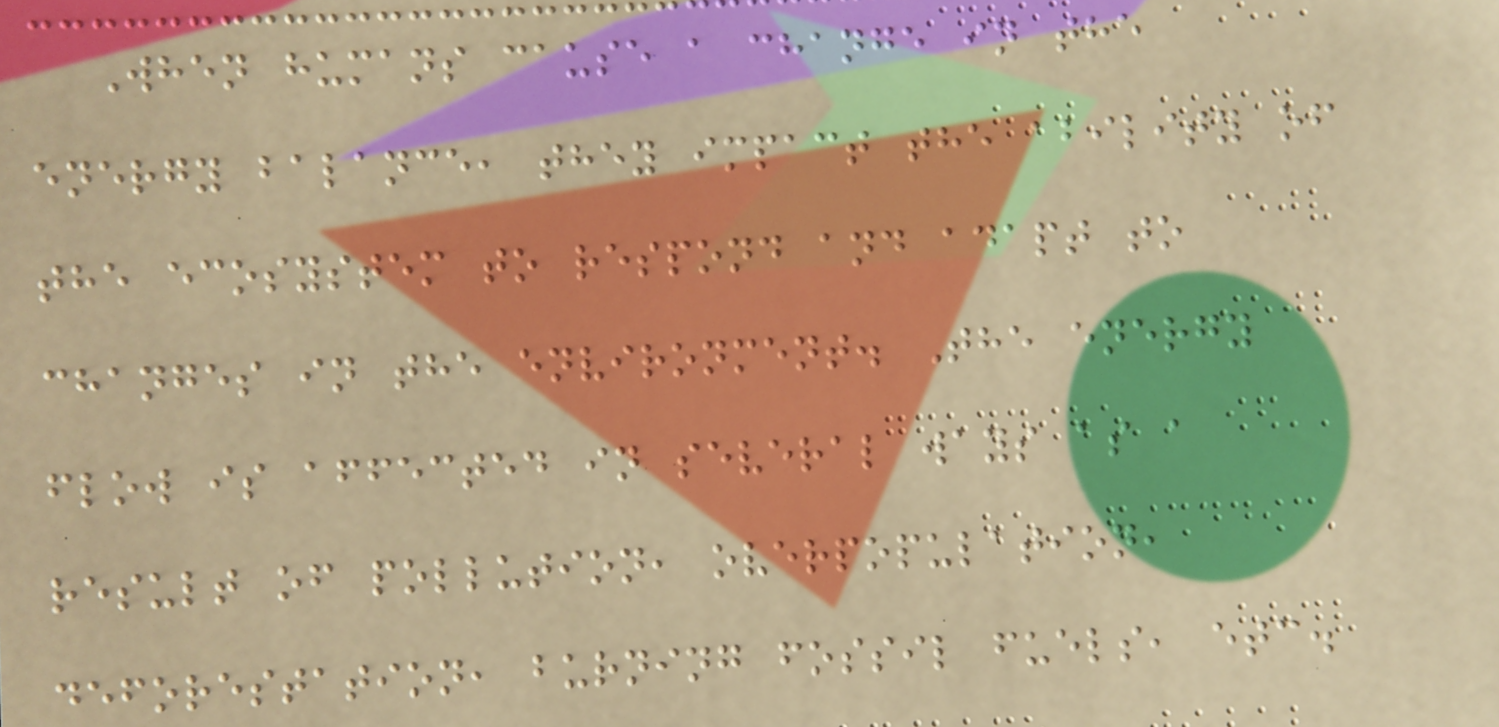When humans cause a change in the
energy balance, they impact the ability of
the ecosystem to respond and adapt to
changes in the environment. The energy
flow is affected in several ways as a
result of pollution, overpopulation,
deforestation, burning fossil fuels, etc.
